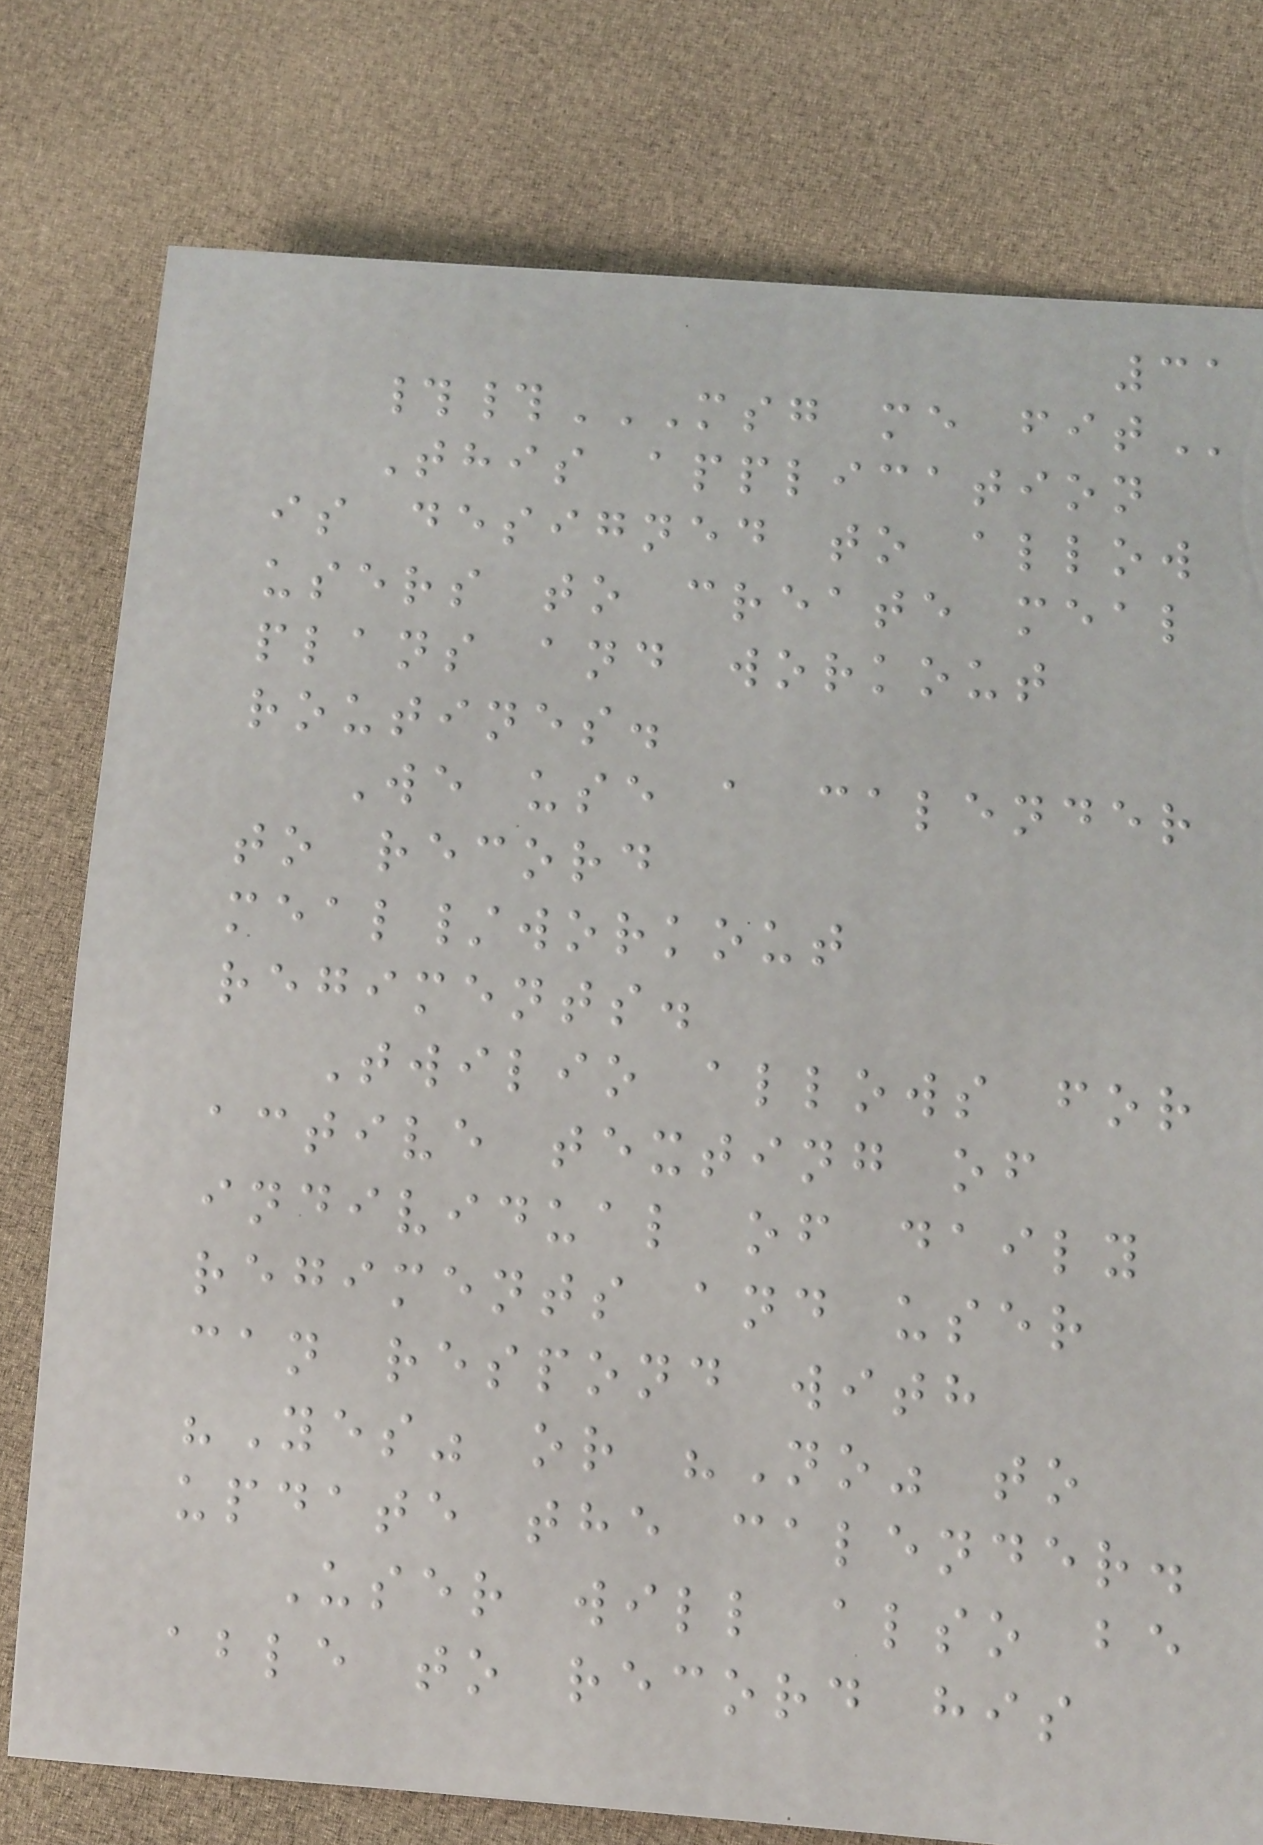31
##MSG ME FIT
This application
is designed to allow
users to create meal
plans and workout
routines.
We use a calender
to record
meal/workout
regiments.
Twilio allows for
active texting of
individual of daily
regiments and user
can respond with
"Yes" or "No" to
update the calender.
User will also be
able to record his
